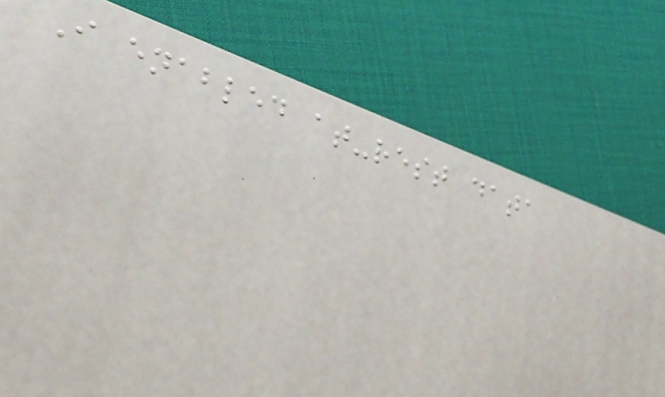I enabled at-rest data
